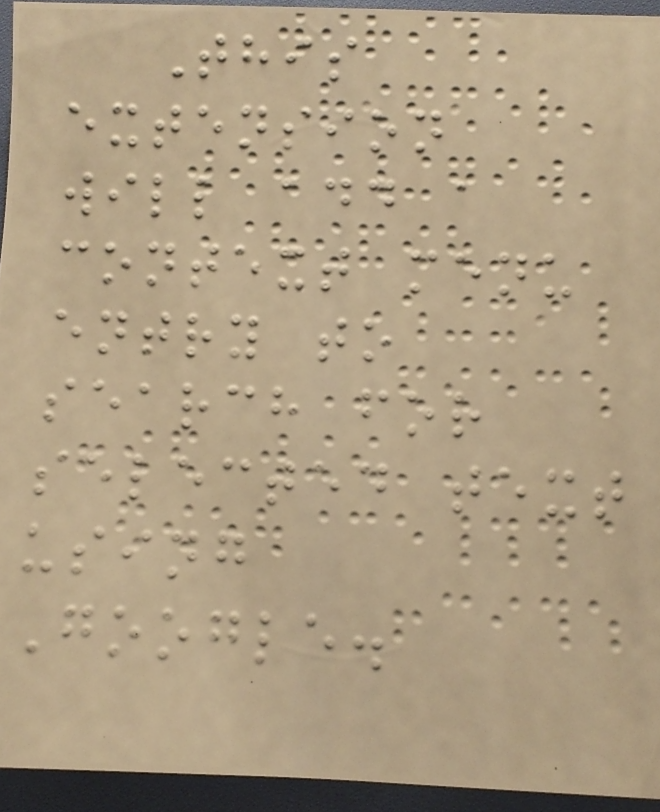This
extension
will add a
context menu
entry to
search for
selected text
using
Google.
